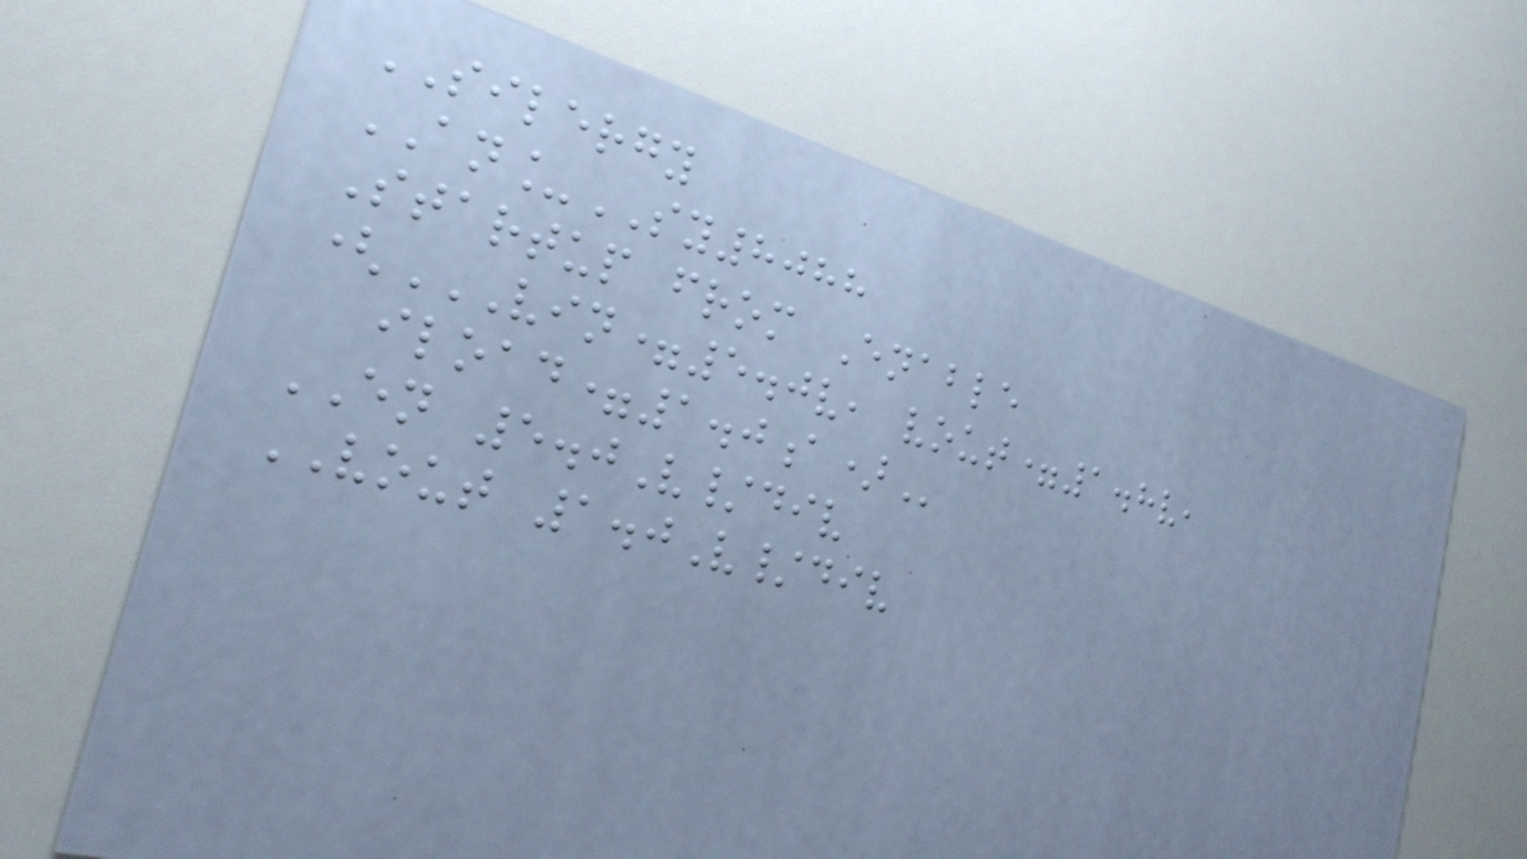SILERGY
AN_SY8088
Startup from Enable
(VIN=5.0V, VOUT=1.8V,
ILOAD=1.0A)
EN 5.0V/div
VOUT 1.0V/div
